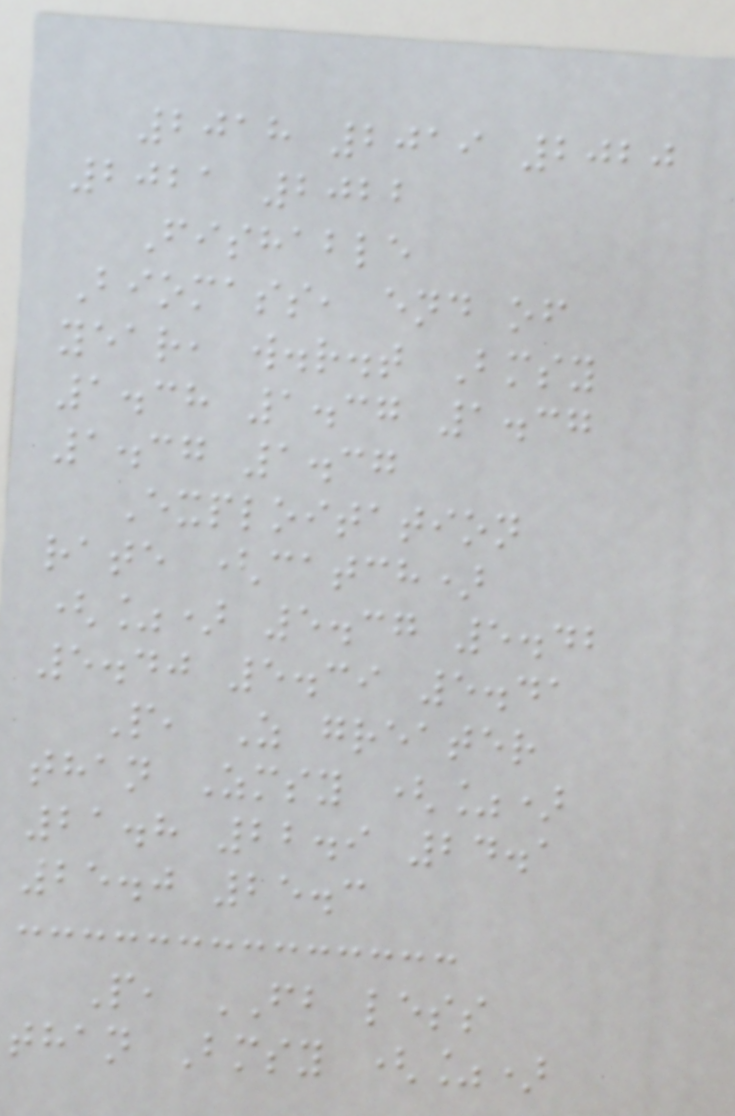2018 2019 2020
2021 2022
Fishable
Biomass, end of
year, w.r.t Bmsy
1.38 1.37 1.37
1.37 1.37
Exploitation
rate (catch)
(%) 5.37 5.42
5.40 5.39 5.41
P, Z greater
than Zmsy (%)
21.8 22.9 24.1
25.0 25.3
P, FB less
than Bmsy (%)
